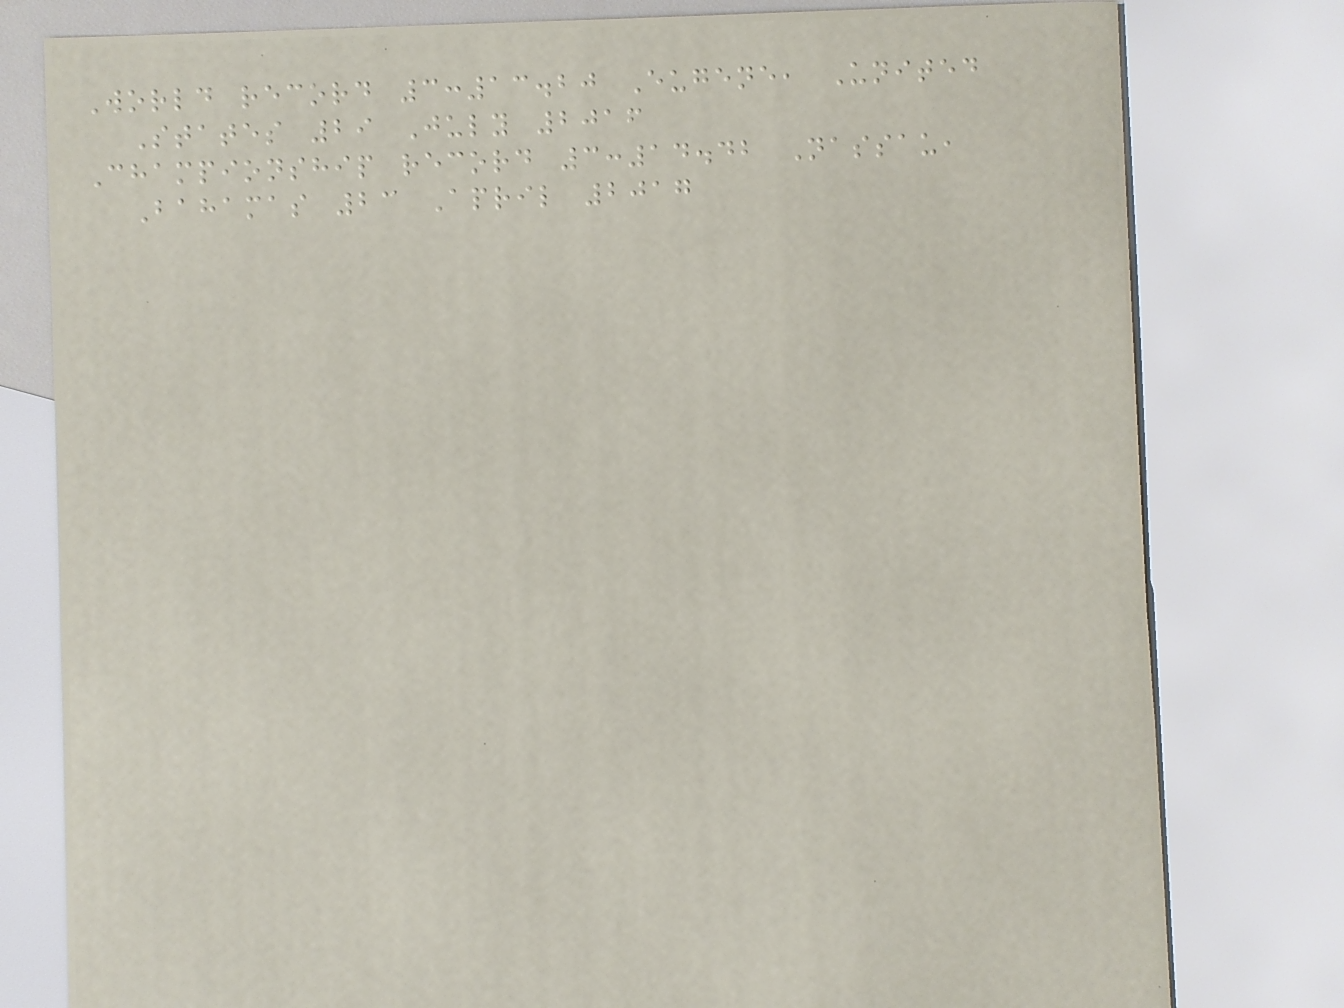World record 3:13.20 Eugene, United
States 29 July 2016
Championship record 3:14.42 Nassau,
Bahamas 23 April 2017
